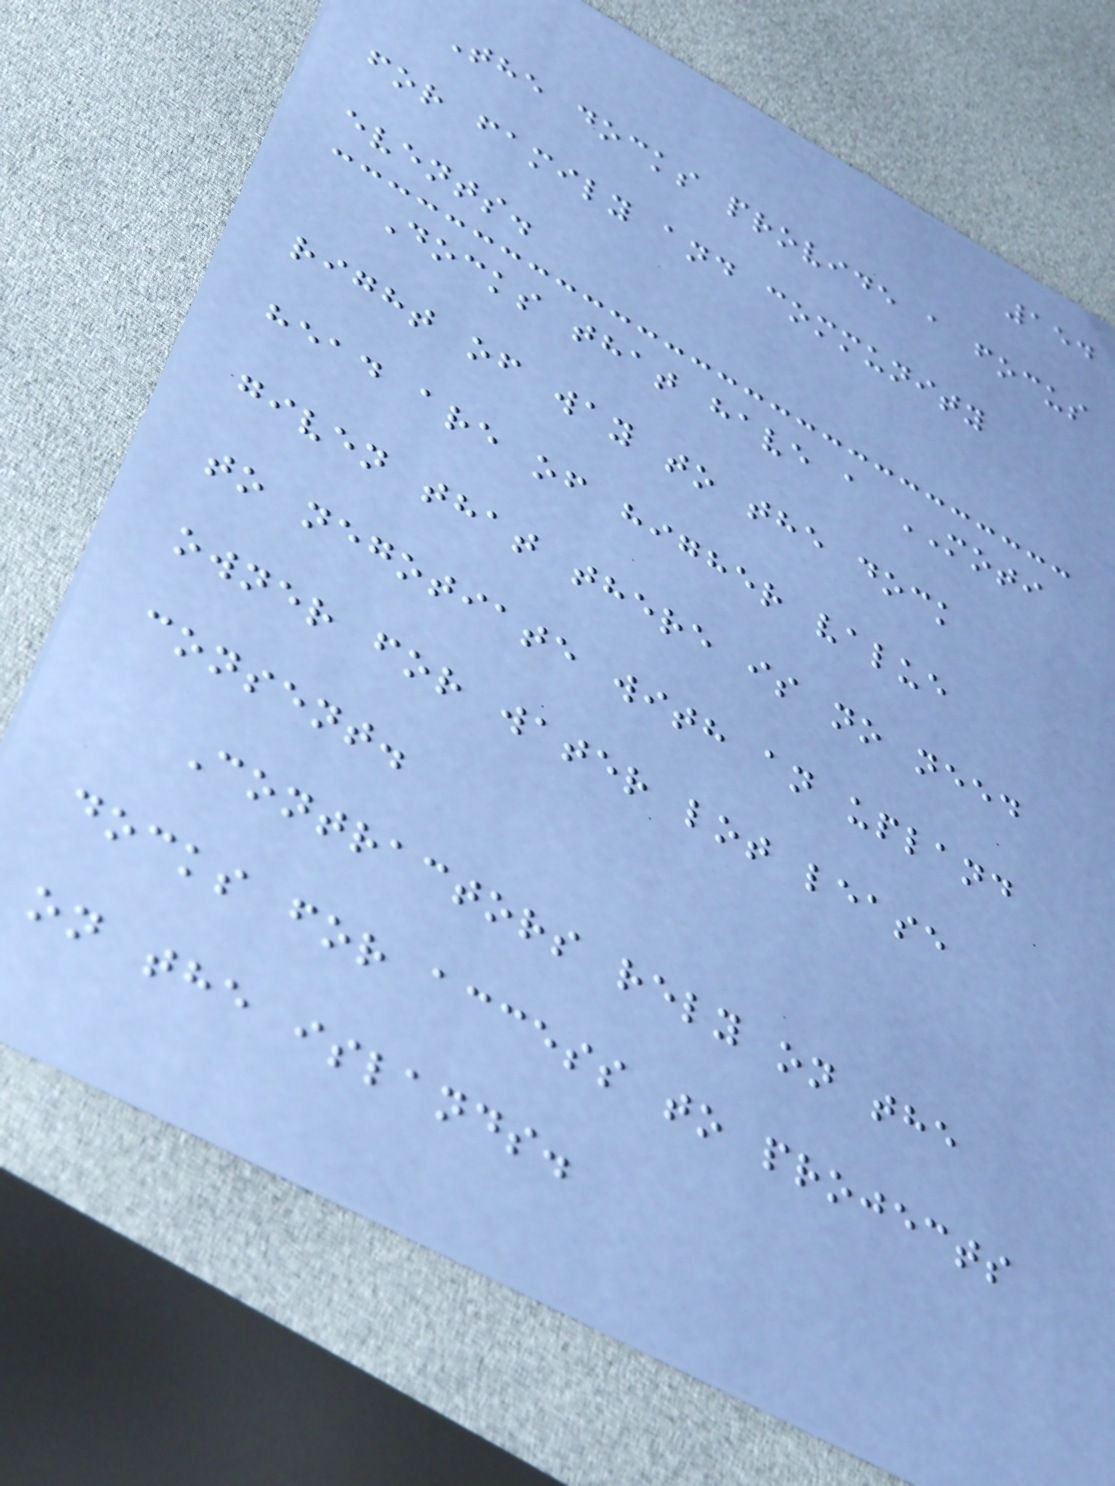154
The docks provide a focus
for family and community
events.
Docks that have a MOTI
right of way to the dock
head are of higher value
given that there is no need
to negotiate with an upland
owner for water lot lease
consent.
Contractors rely on the
docks for access to projects
on the islands.
